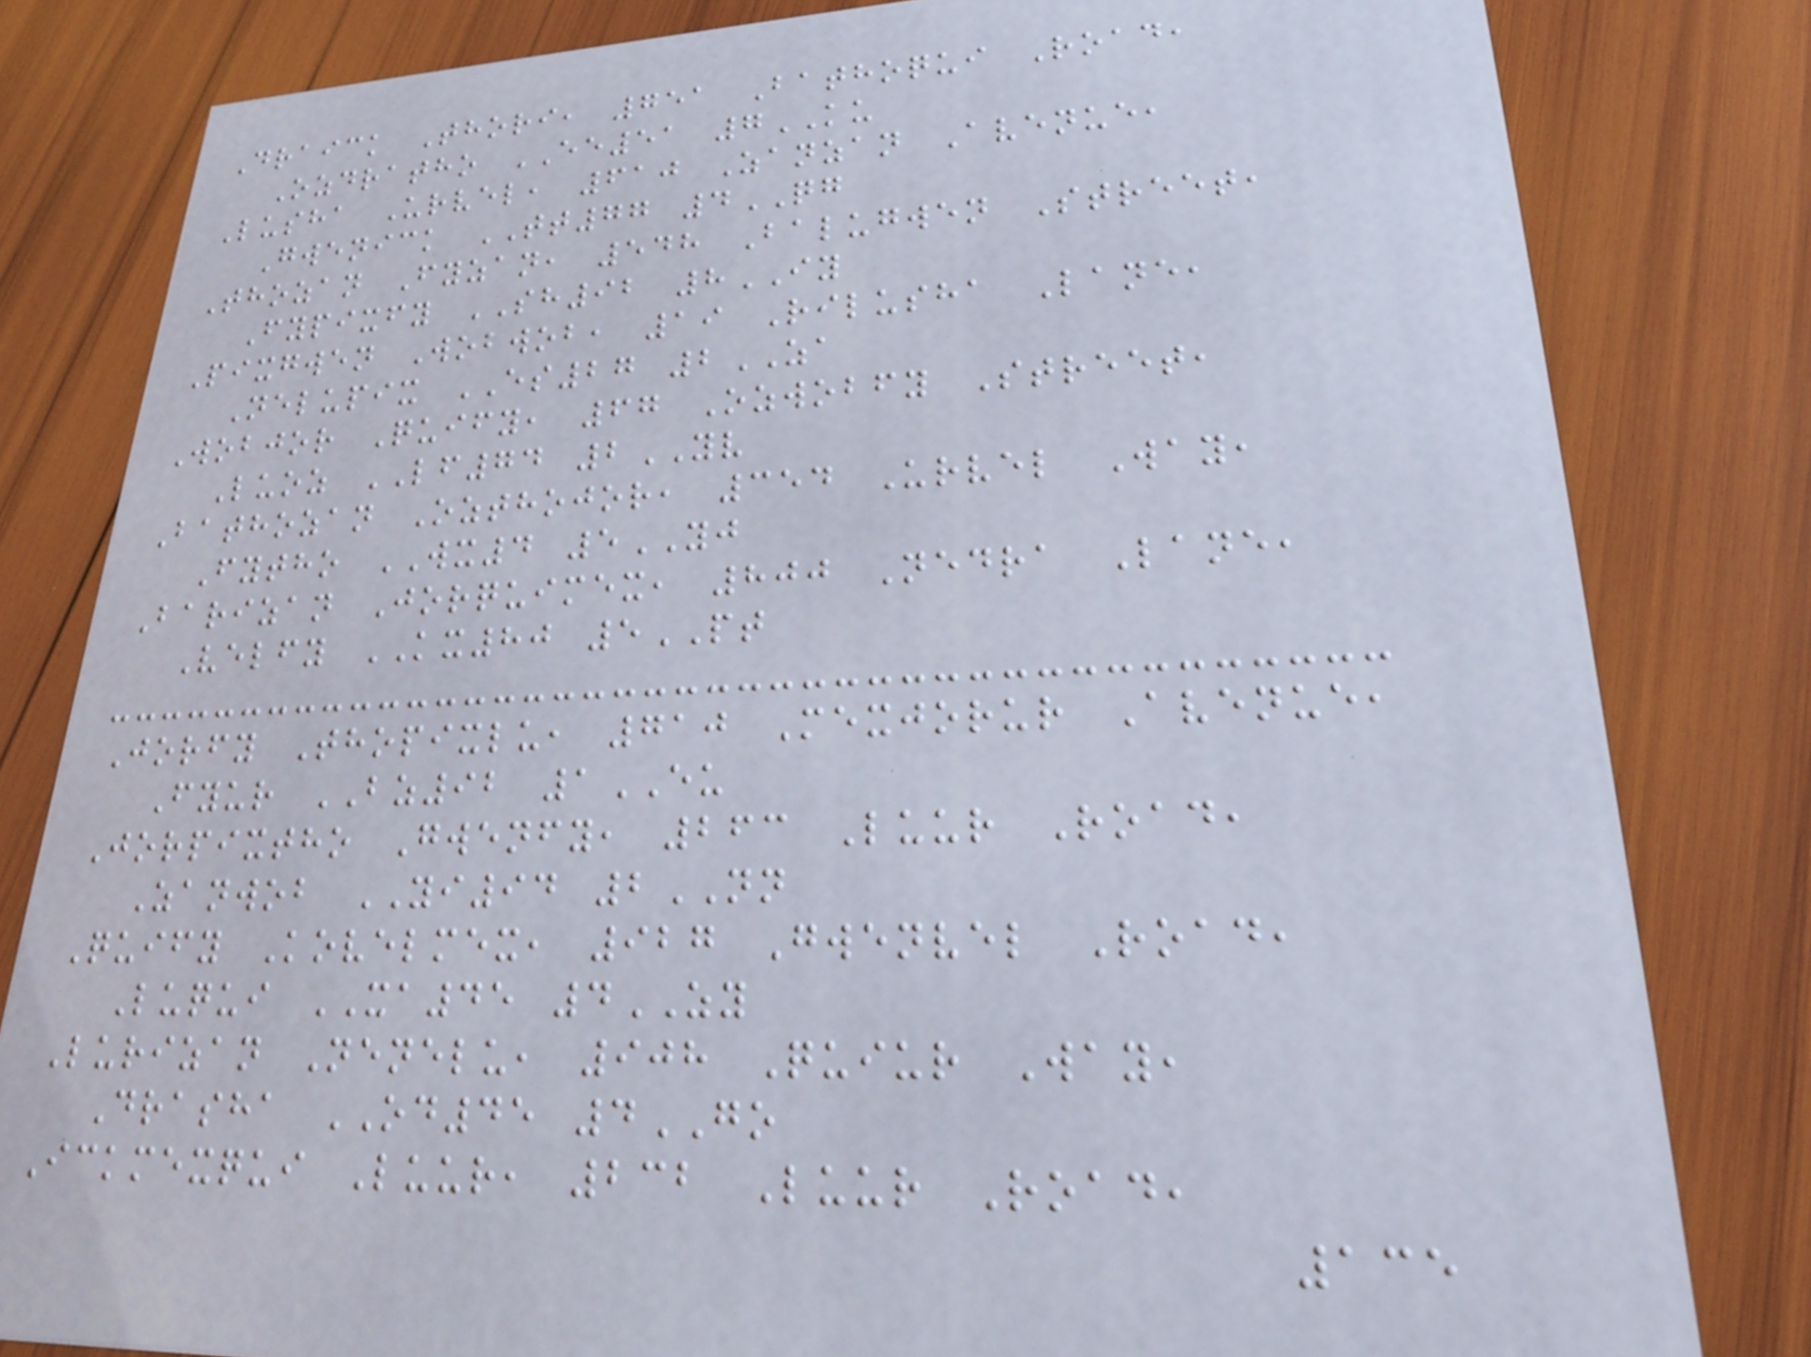Draick Thori, 751 Bathoqui Road,
Ozdratho EE51 7KU
Lusha Urvel, 610 Zanzan Avenue,
Gwenick TT77 4QG
Thozan Fyzan, 548 Balugwen Street,
Fypixfy SH92 8IY
Pixgwen Wobwob, 19 Rilusha Lane,
Nelupix ES27 2ZA
Wobjor Quify, 67 Ozwobfy Street,
Luoz LF74 2YV
Bathozan Ozthojor, 354 Urvel Way,
Fytho WX4 5YJ
Barizan Jorquimex, 800 Nedra Lane,
Velfy KX80 5PT
Jorfy Thopixlu, 710 Mexjorur Avenue,
Fyur BZ92 1EU
Jorpixtho Gwenfy, 263 Luur Road,
Zanwob YI94 2NN
Quify Kovelmex, 927 Gwenvel Road,
Luqui XA45 4ZY
Lurizan Nenelu, 908 Quiur Way,
Drasha OD45 4GO
Ickmexqui Luur, 232 Luur Road,
135
